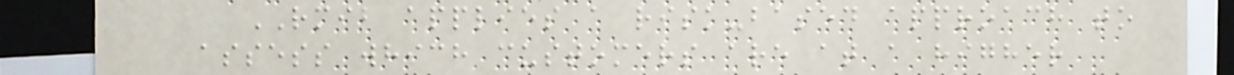RMIB applies a risk-based approach to
assess which customers are at a higher
